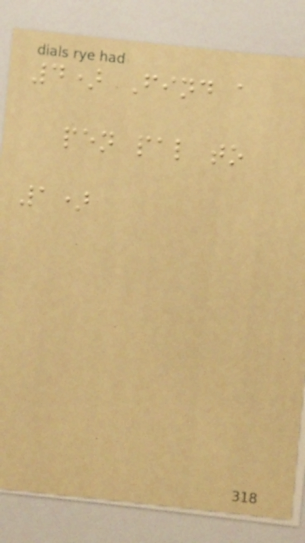4) Find a
pen pal to
1)
